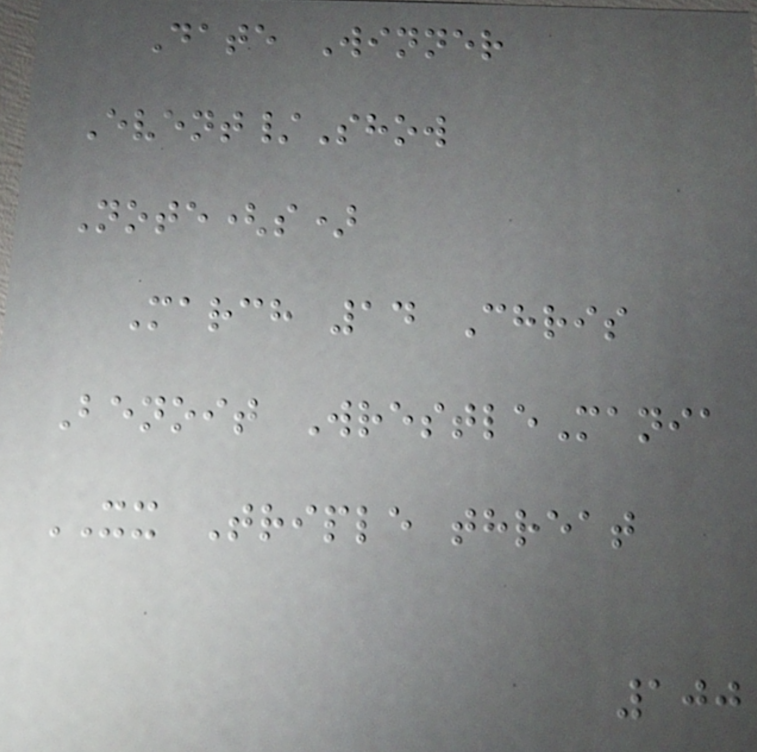Date Winner
Event/Show
Note(s)
March 14 Chris
Benoit WrestleMania
XX Triple threat
100
